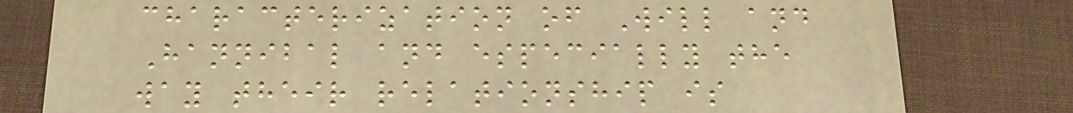characterization of Will and
Hannibal and especially the
way their relationship is
